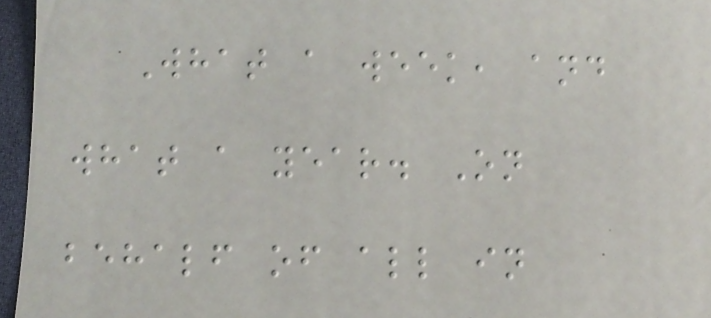What a week, and
what a year. On
behalf of all in
